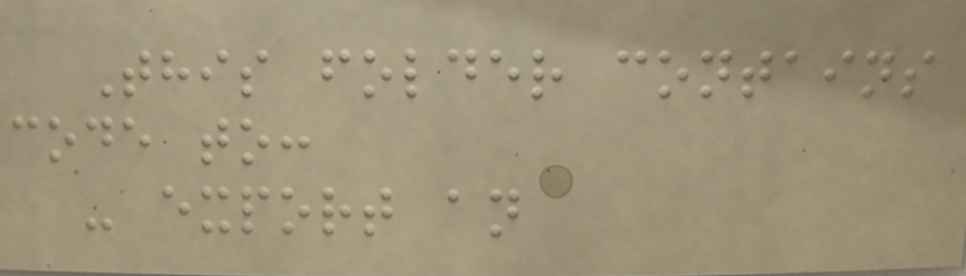This folder contains
code to:
- export an
